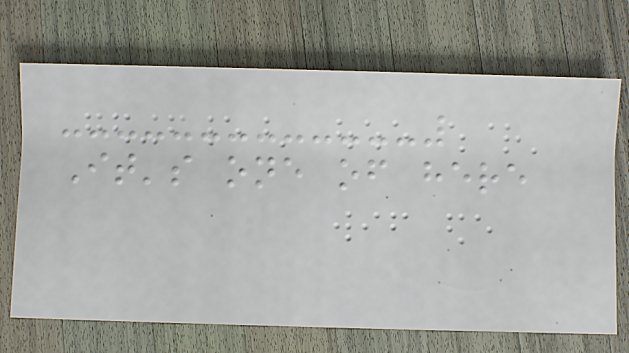It's one of here
